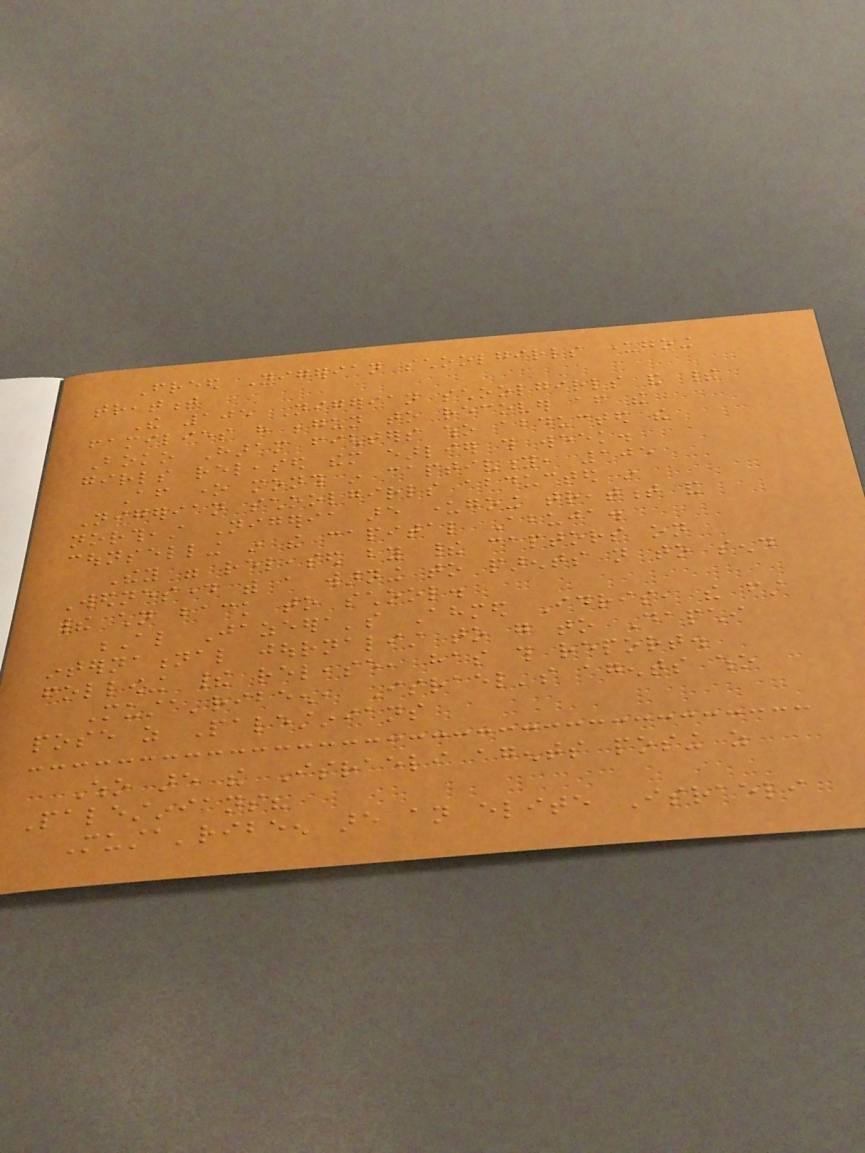Freed Nigerian schoolgirls undergoing
treatment
The 105 Nigerian schoolgirls and their
families have begun to recover after the
Boko Haram fighters who abducted the
girls released them earlier this week.
After one month in captivity, 105
Nigerian schoolgirls abducted in
northeast Nigeria are undergoing treatment and
counselling in the capital Abuja.
They were released by their captors on
Wednesday with a warning to parents not to send
their children back to school.
Al Jazeera's Ahmed Idris, the first
international journalist to go to Dapchi
following their release, has this report.
Musta'ribeen, Israel's agents who
pose as Palestinians
Who are the Israeli agents posing as
Palestinians?
Musta'ribeen are an elite Israeli
